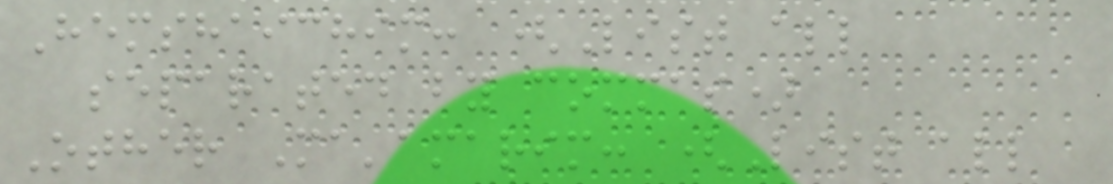Hemshaichim: (List all
separated by commas)
Other Ma'amarim: (List all
